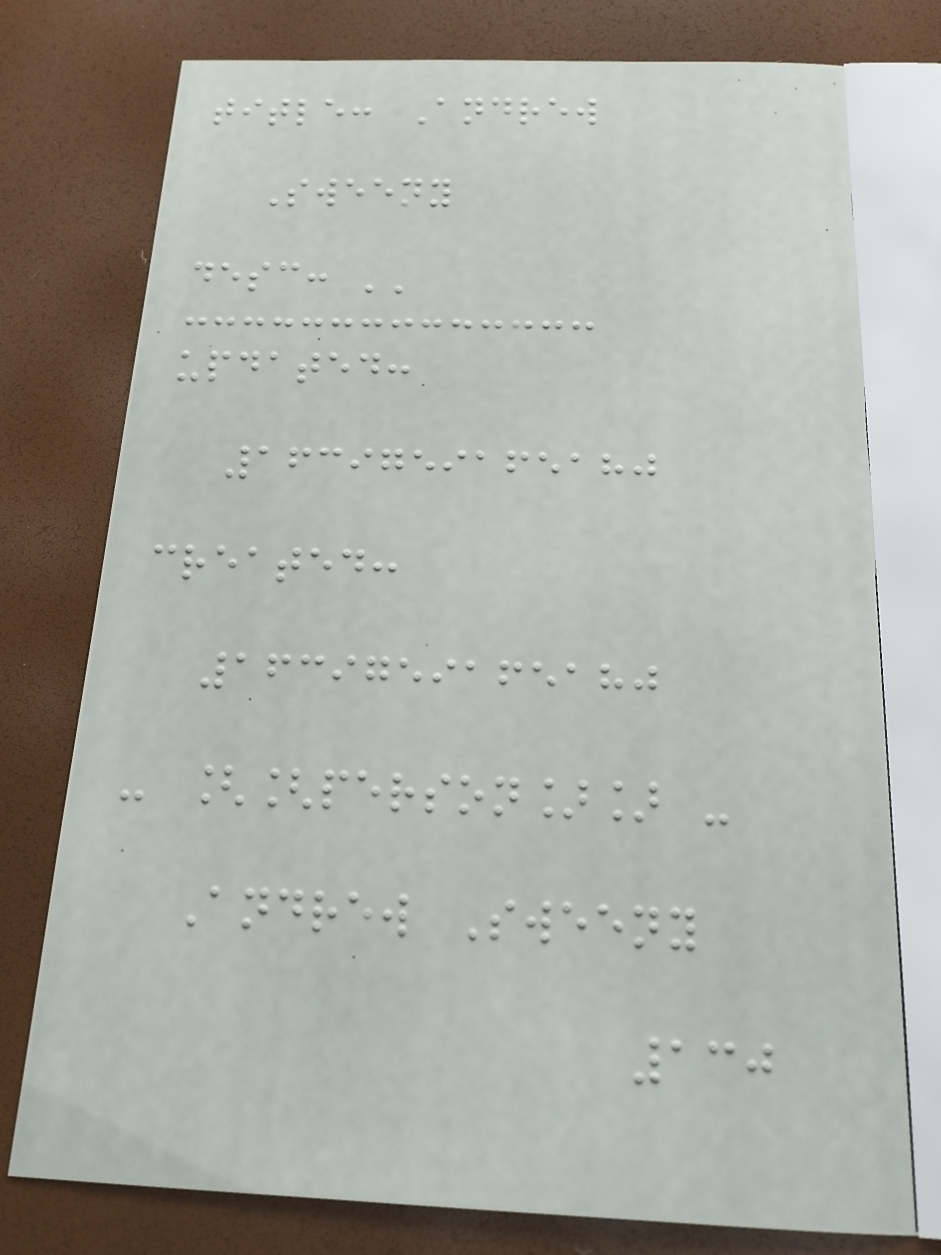title: Andrew
Sweeny
desc: ''
updated:
1639759165180
created:
1639759165180
- [[person]] -
Andrew Sweeny
130
